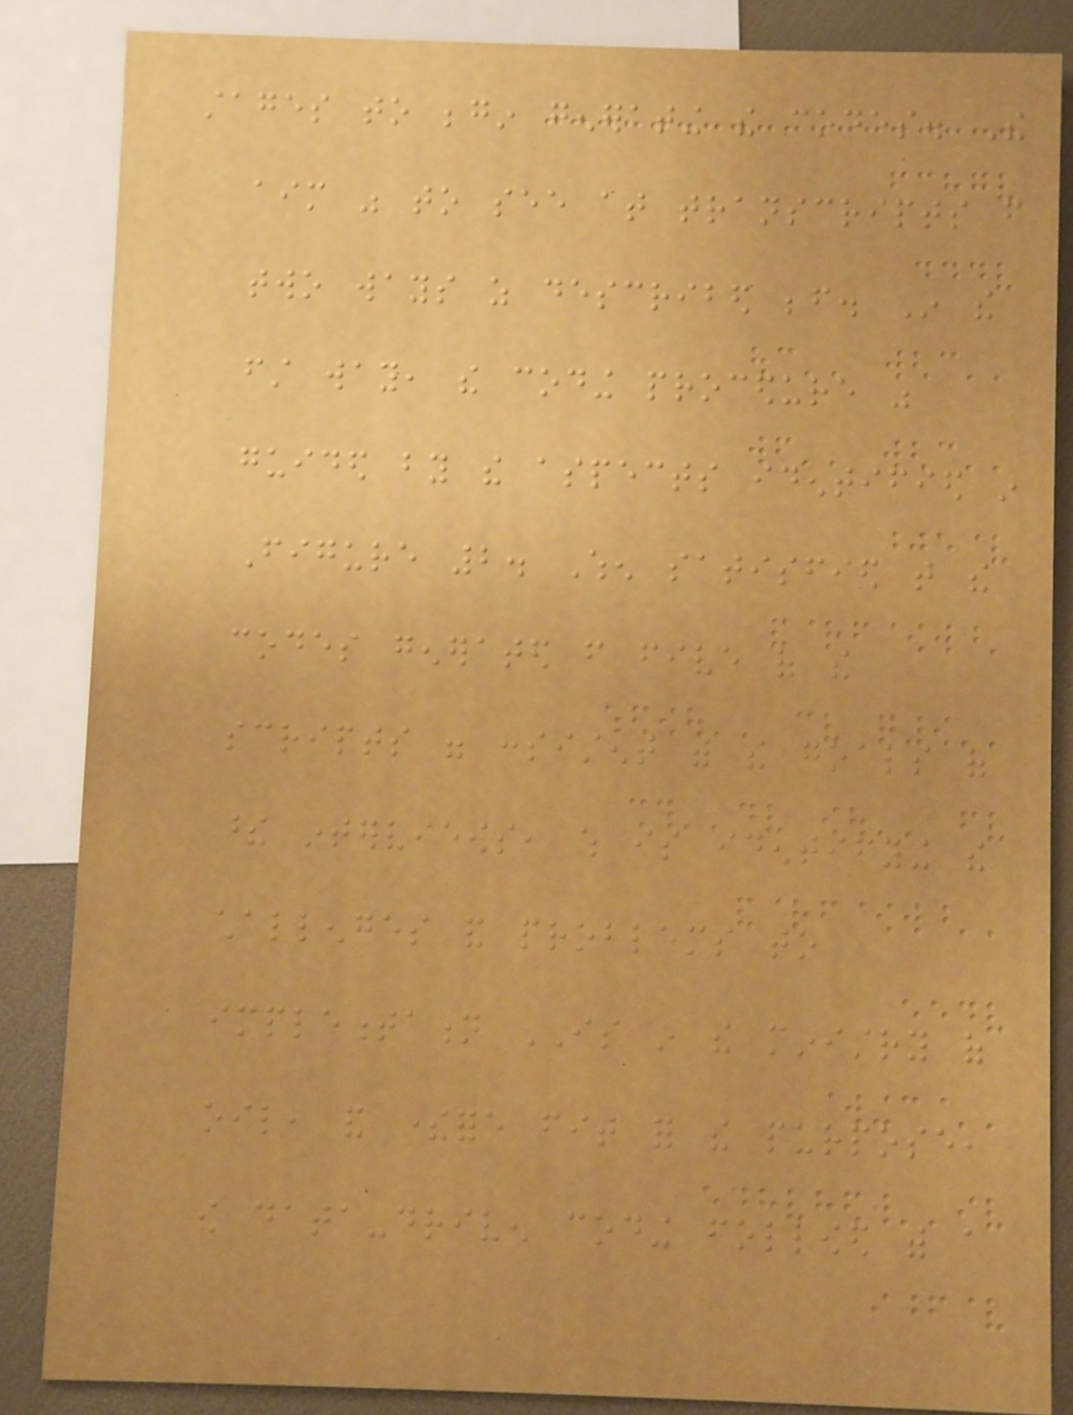stages to begin generating the codes. The
aim was to see at transcripts from
two ways as described before. In the
first way, the coding procedure was
guided by the aspects identified in
Figure 2. When satisfied that the
codes generated from five of the
scripts were consistent with the goals of
these interviews, which is identifying the
challenges and problems to
implementation IS in the ministry of
oil, and therefore fit for the purpose,
the data-driven coding followed with a
